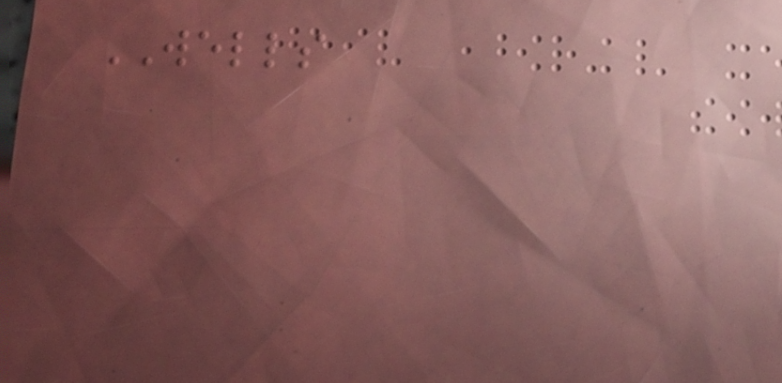WELLS
